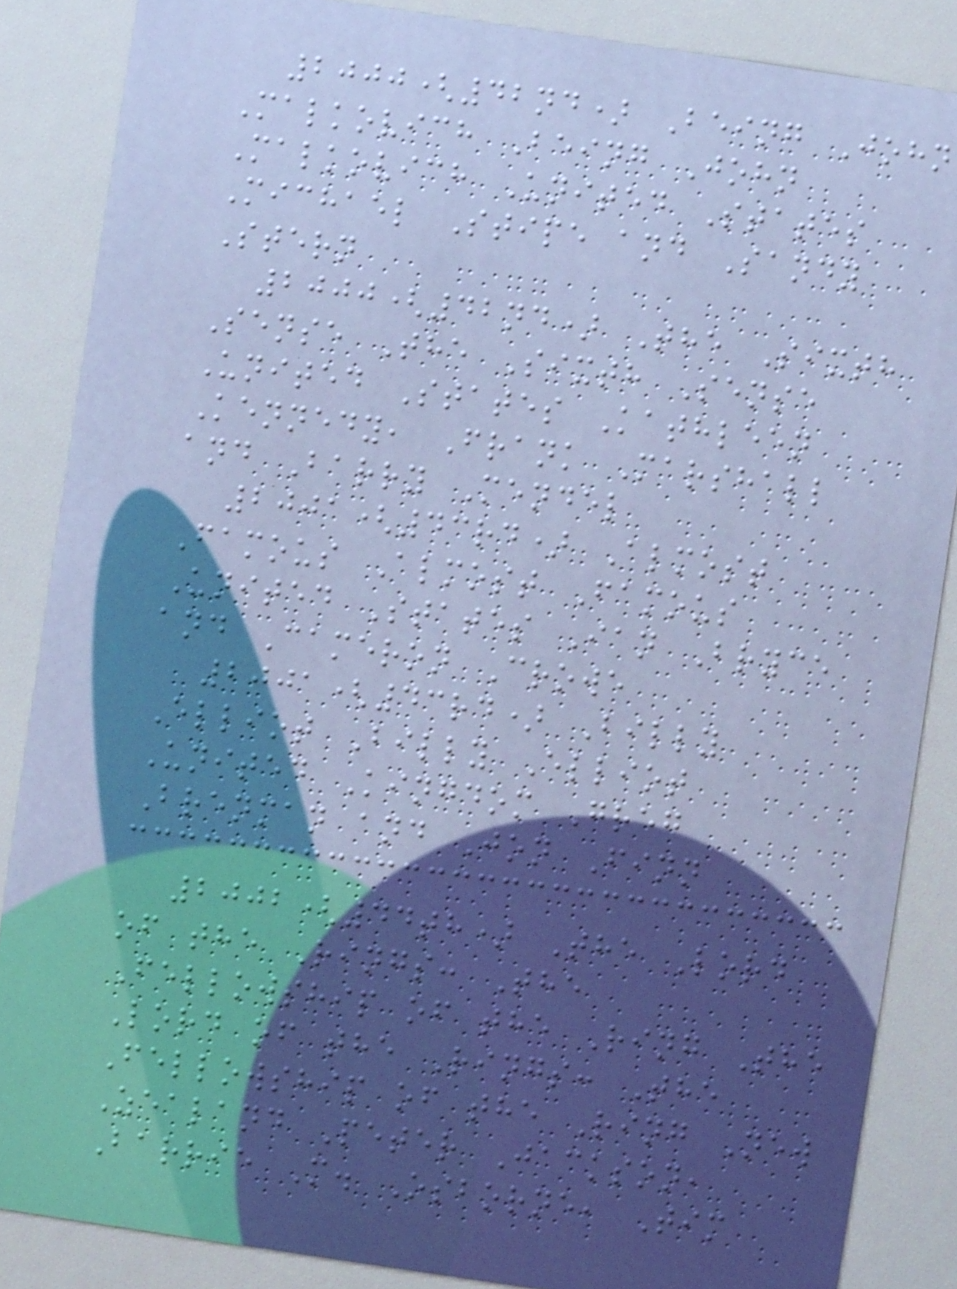2000(42nd) Being John
Malkovich Being John
Malkovich United States
Michael Stipe and Sandy
Stern
2000(42nd) The Sixth
Sense The Sixth Sense
United States Kathleen
Kennedy, Frank Marshall
and Barry Mendel
2001(43rd) Almost
Famous Almost Famous
United States Ian Bryce
and Cameron Crowe
2001(43rd) Billy
Elliot Billy Elliot
United Kingdom Greg
Brenman and Jon Finn
2002(44th) The Lord
of the Rings: The
Fellowship of the Ring The
Lord of the Rings: The
Fellowship of the Ring New
Zealand Peter Jackson,
Barrie M. Osborne, Tim
